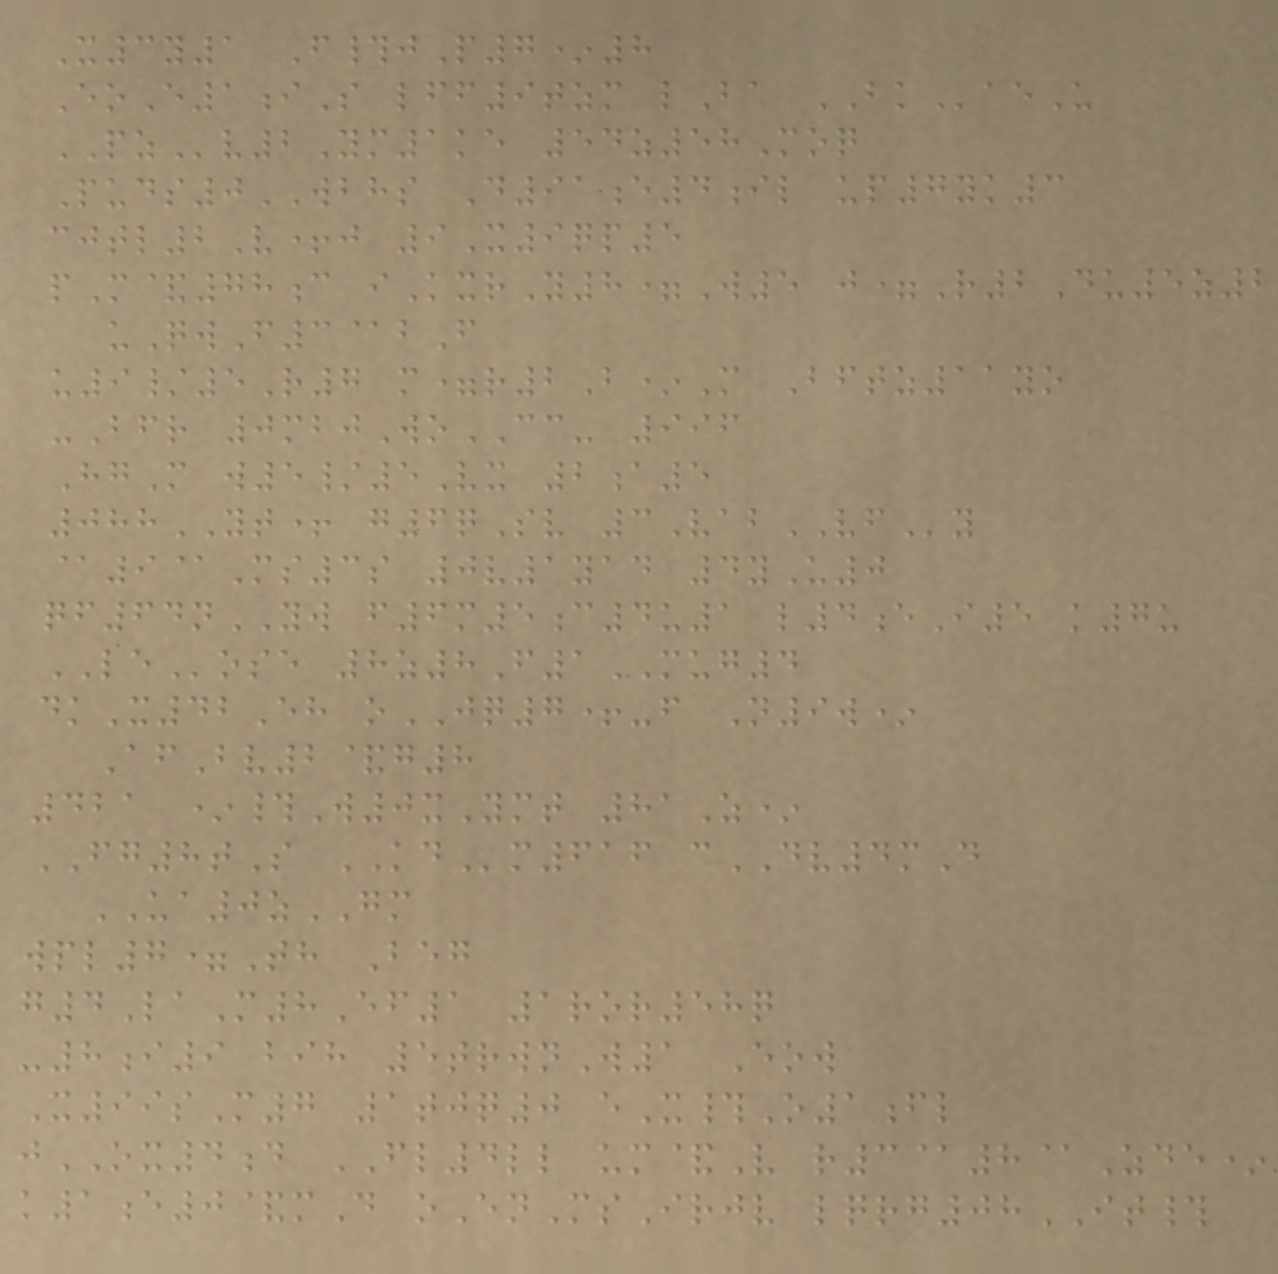X3y1 F#jP7*8
EoE1iS lff9tzm lBa BKaeU
PZv2Ym1ke 54z58Moq
Puds0WBHS D91e4il up7yk3
cjtl2V+j 9X9qp5
pM&78c iKxrY8=W5 j=R2Du5z2
uQwF3@bF
u9/5R7 m=r2B*M Bftz11yo
-Bfr 0mbjWoCC- 996
HgM w5/5Vx 2a5
088YT+ g6qSv 3VabVFy
@9@Ms3s 0v1yad 4yU0
qf64nYW f6m5c4u1 l4eI5 k7u
LEose 8z8F1MUG4
dkX42Eh oJQ7+-f N9w*
AfBv2&g8
421 *#W0xYmt 81Z*
FG8tS KDm616 cDV4mD
UA0zGM
wpl7=Th Beg
g4LaM8Ef1 1ror58q
-8i9 bih 5trwnW1 Eow
X99sM7 1tjq0 eX#O1fl
jOX4d FL4ll um&V r3@8@Zde*
k1e0&mD oEnMsIrjv lqrg08IT#
